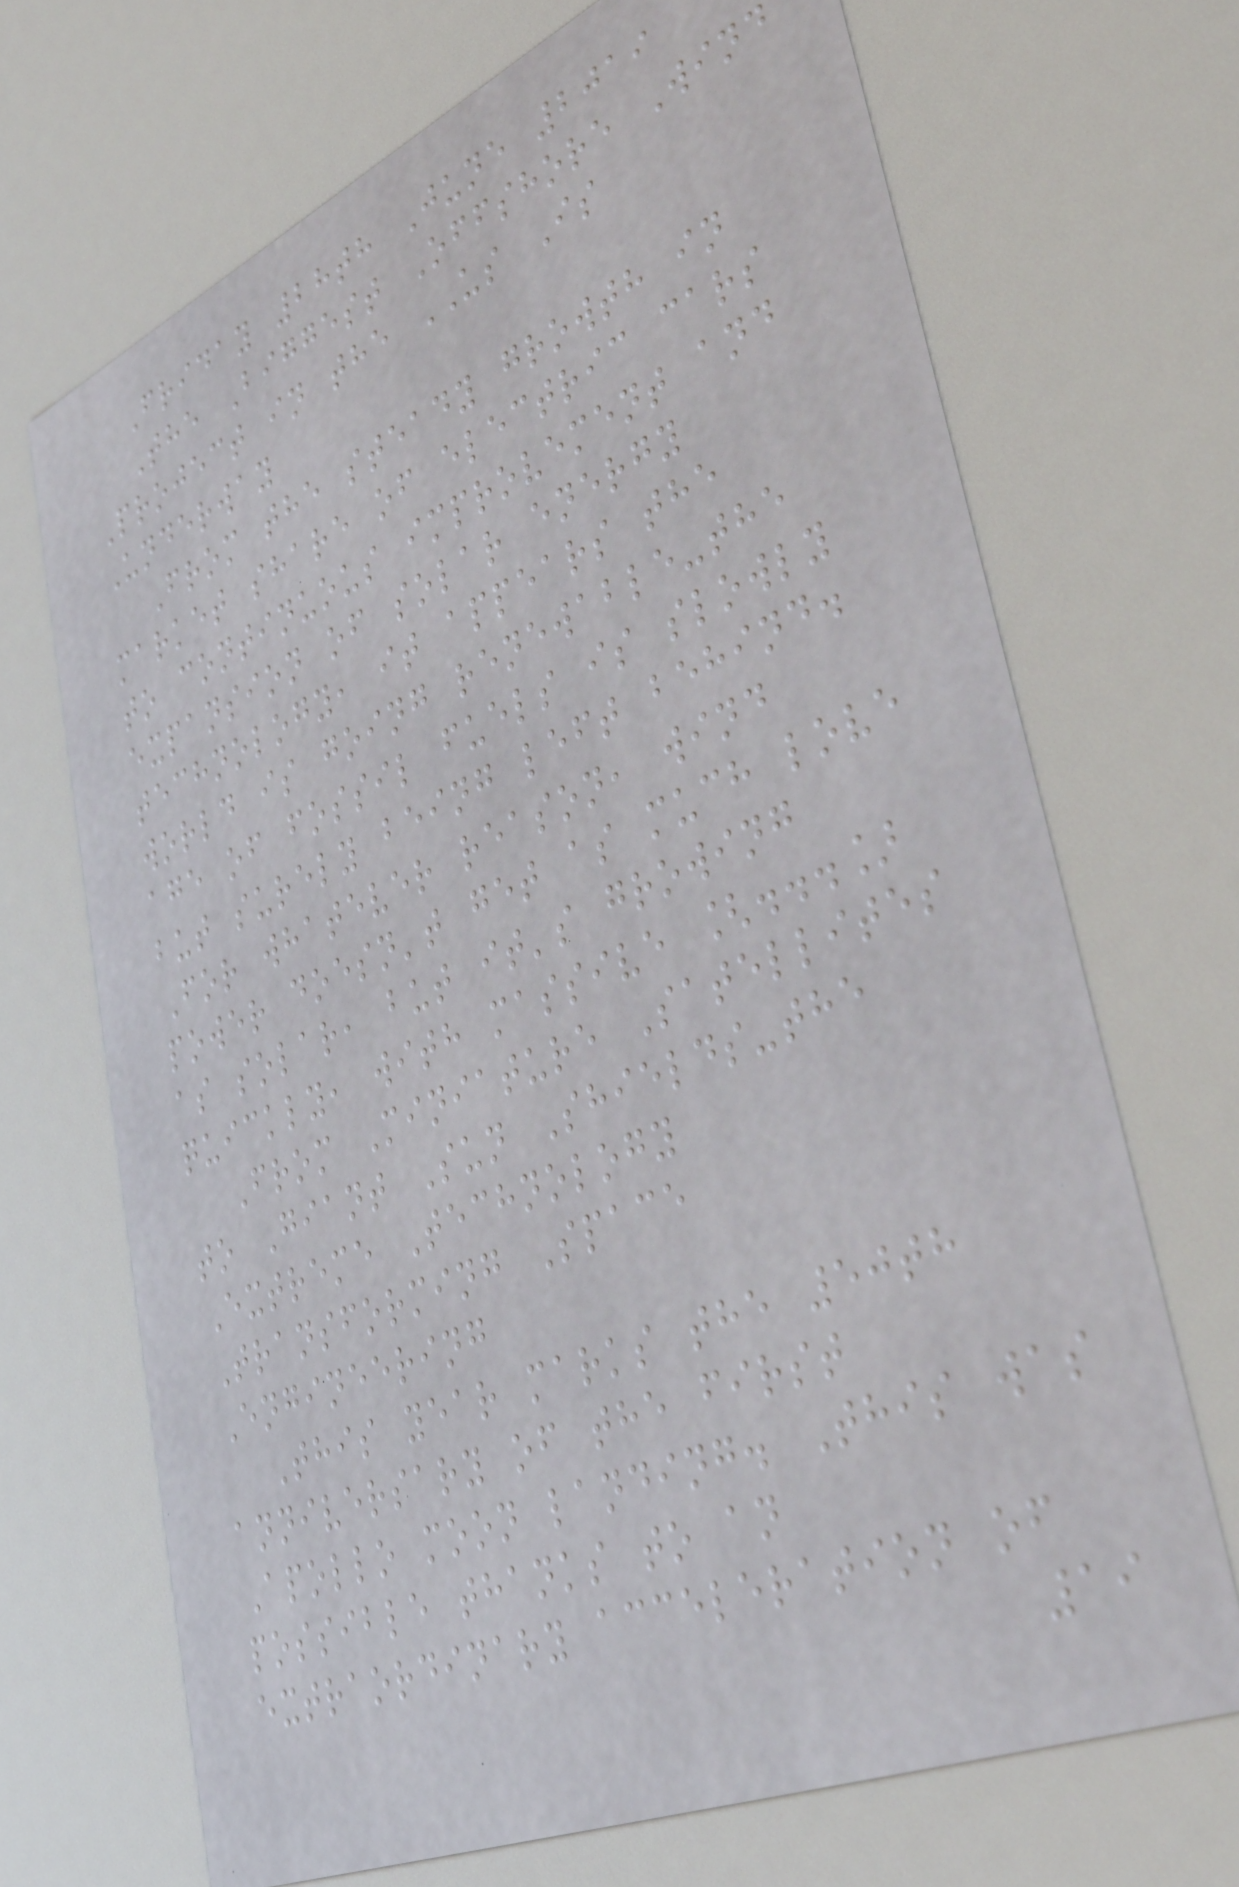Friday 28th June 2019
The Biggest Offshore Wind
Project in the US Is
Underway
From the steady growth in
market share of electric cars
to continuous improvement and
expansion of solar energy
technology, it appears the
world is going renewable-the
age of fossil fuels is slowly
but surely being left behind.
For whatever reason, wind
power doesn't get as much love
as solar, but it's growing
quickly, with massive [...]
From Miniature Satellites
to Giant Sun Shields-the
Extreme Technology
Transforming Space
Engineering
This year marks the 50th
anniversary of the first
Apollo moon landing. This was
possible thanks to an
extraordinary acceleration of
19
